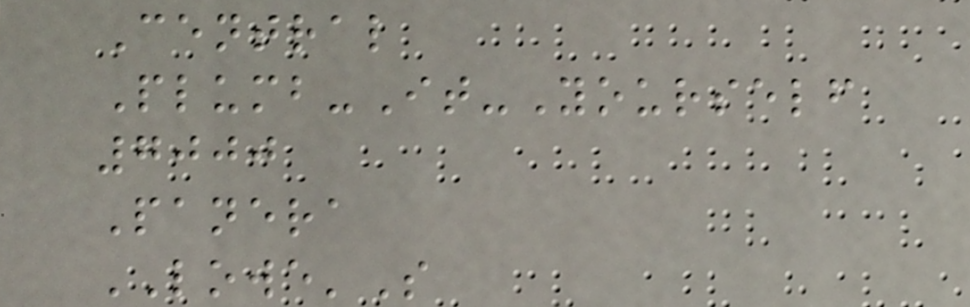Central
Plumb-It-Yourself
7000
Panera
LOWE'S
